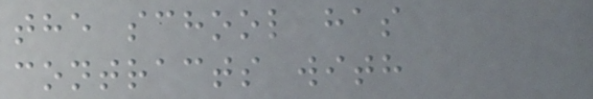the school has
contracts with
